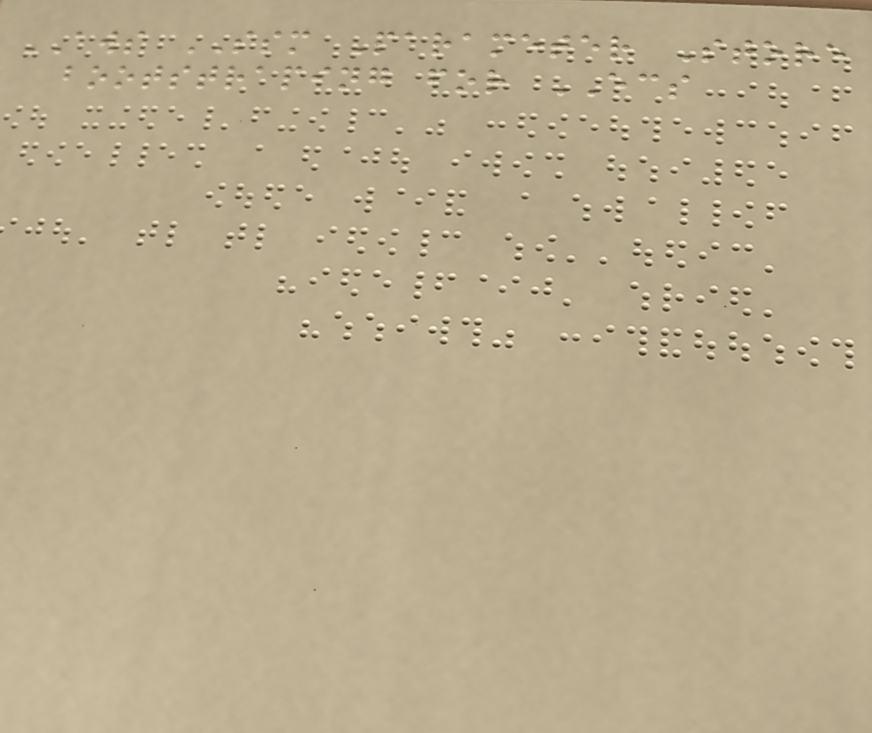AWS SSM Parameter Store
bootstraping for ECS
